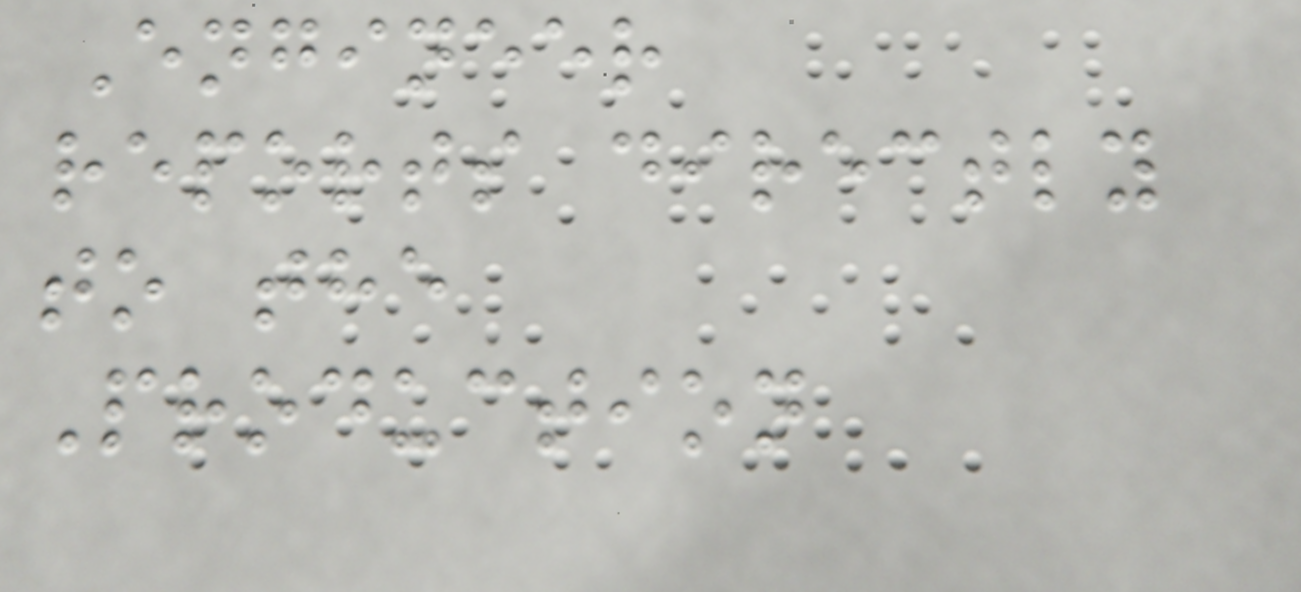Engineer
reports directly
to the
Production
